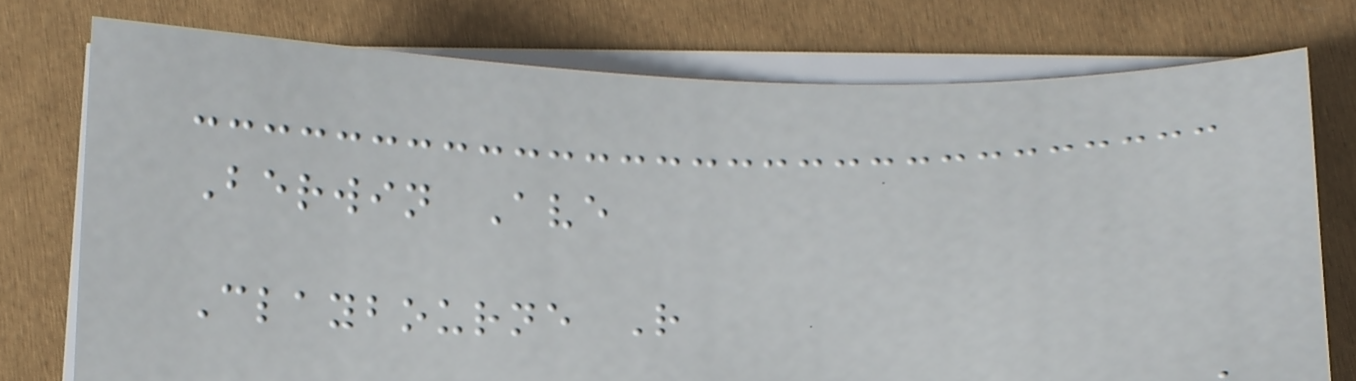Berwin Ave
Claybourne R
